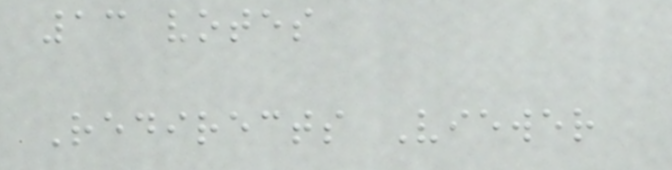13 votes
Redirects Viewer
